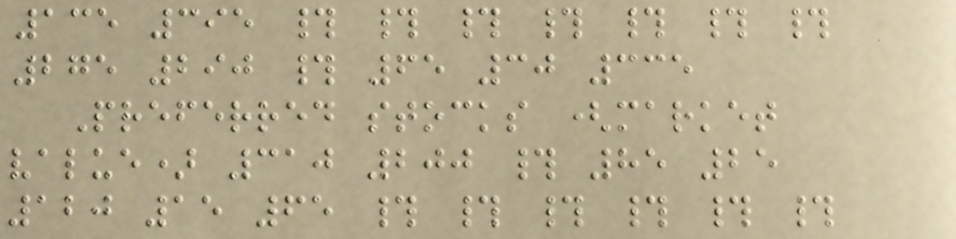135 395 # # # # # # #
275 290 # 65 30 335
Preferred stocks (market
value) 310 200 # 85 25
120 15 65 # # # # # #
